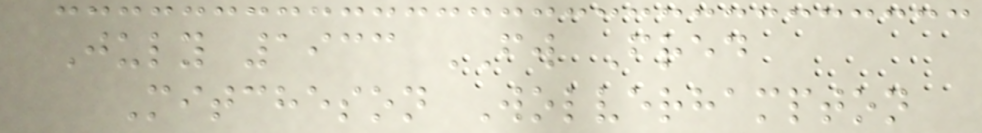July 1933 FW Fred
Mitcheson Wolverhampton
